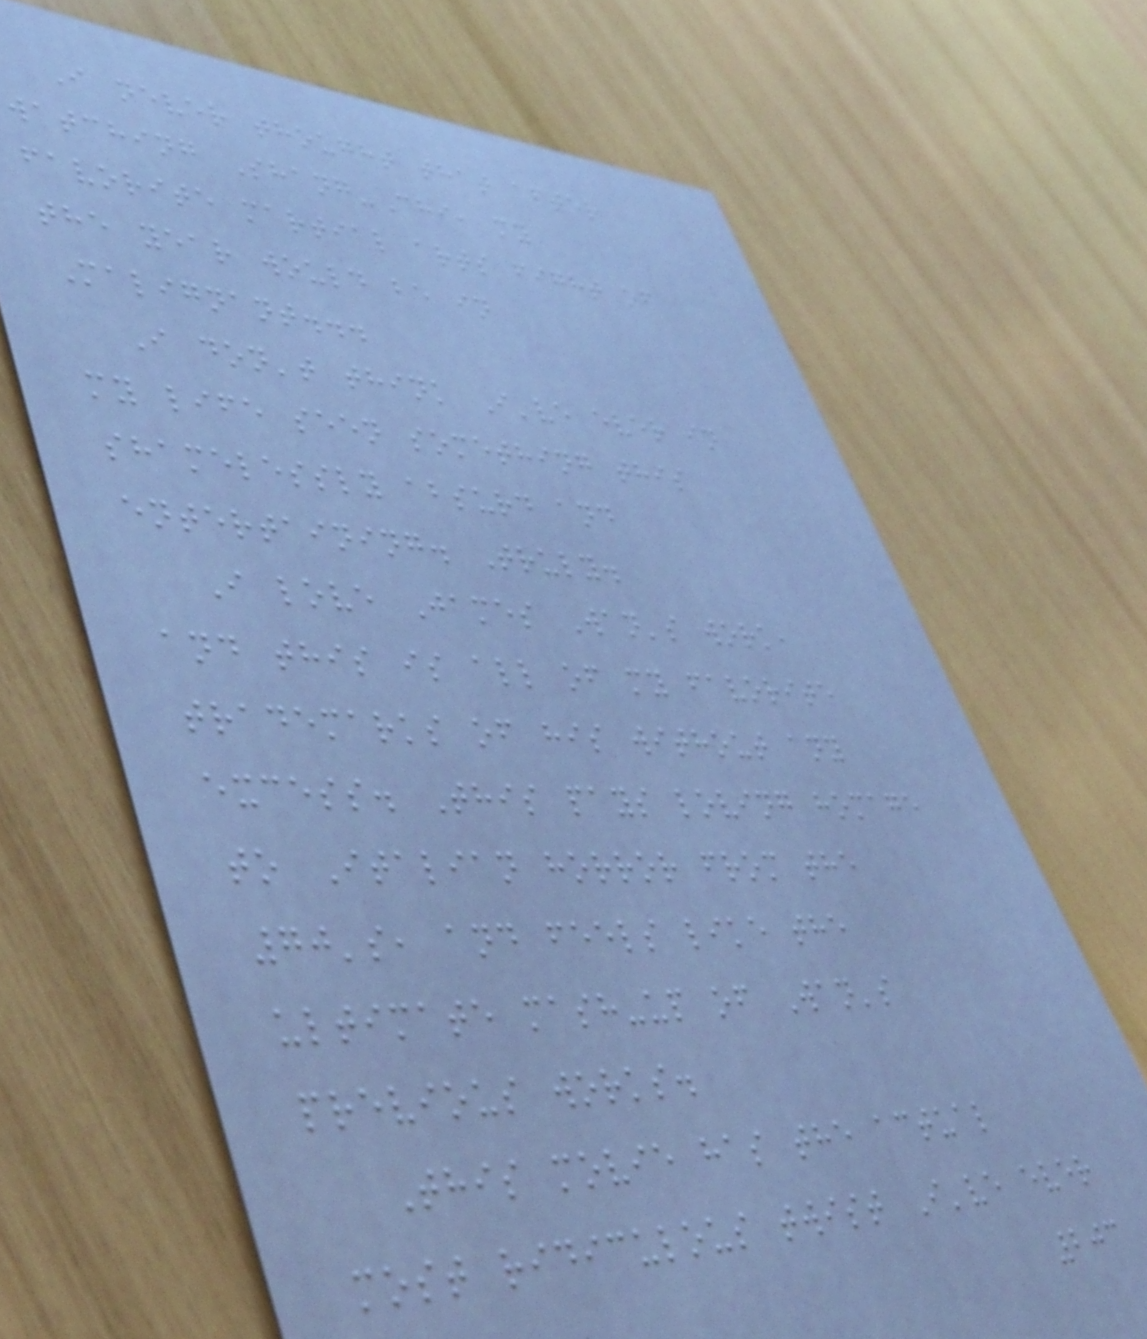I never thought that after
watching Shang-Chi, my
favorite martial arts fight of
the year would be in
Malignant...
I don't think I've ever in
my life seen something this
shamelessly absurd and
entertaining. Truly.
I love James Wan's work,
and this is all of my favorite
trademarks of his without any
excess. This pays loving homage
to Italian horror from the
70's, and feels like the
ultimate mash-up of Wan's
previous works.
This movie has the actual
most ridiculous twist I've ever
203
